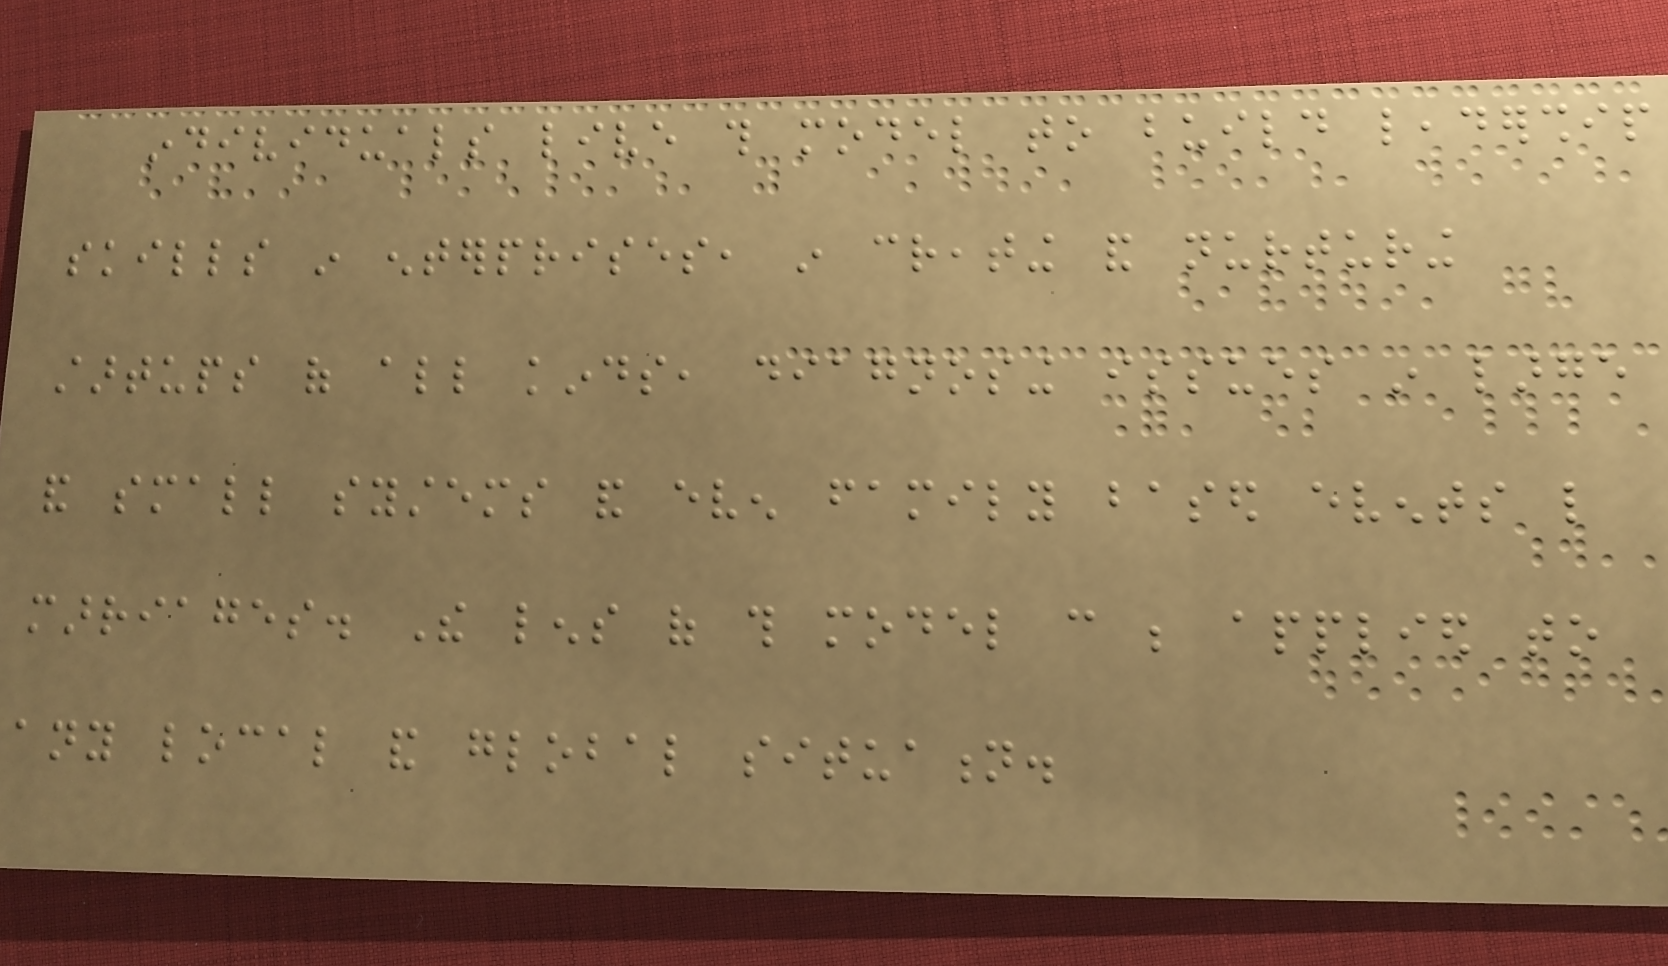individuals live this model to build leadership
skills in enterprises, in creating and nurturing
startups of all kinds, diagnosing issues in large
and small systems and even family based events like
marriages. The lens of this model can be applied to
any local and global situation.
